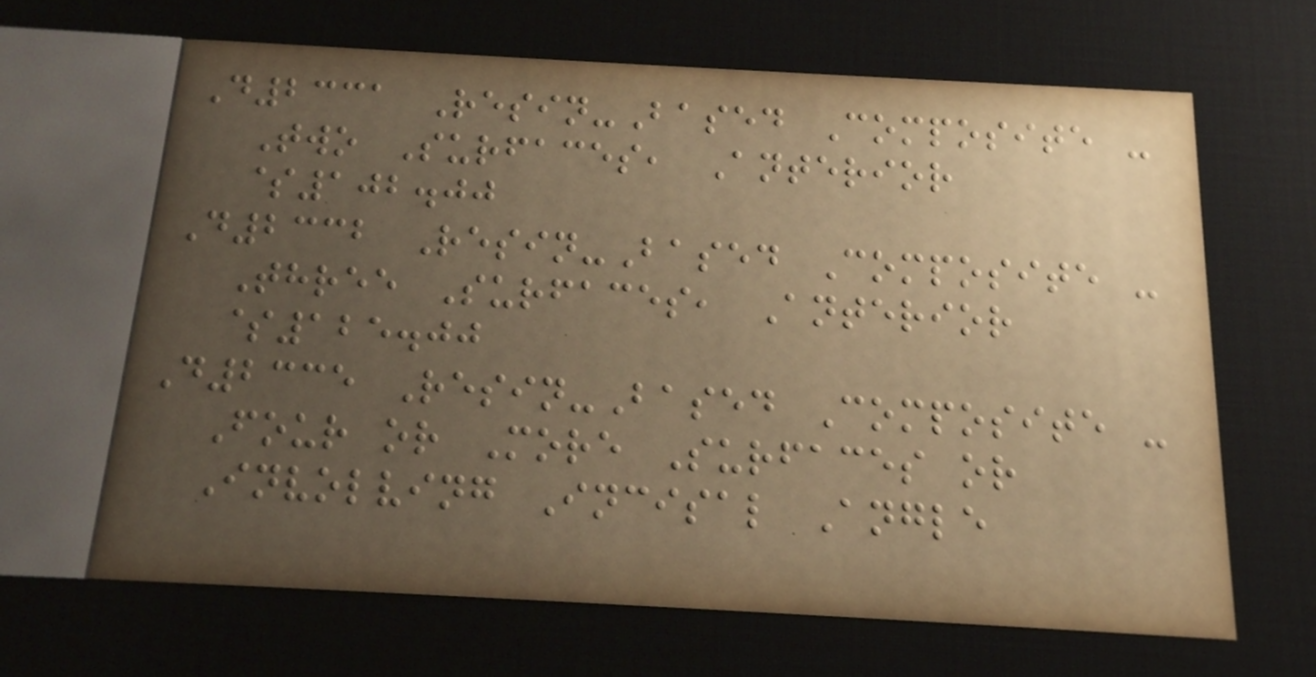D2331 Resin-Based Composite -
Two Surfaces, Anterior
$102.00
D2332 Resin-Based Composite -
Three Surfaces, Anterior
$125.00
D2335 Resin-Based Composite -
Four or More Surfaces or
Involving Incisal Angle
